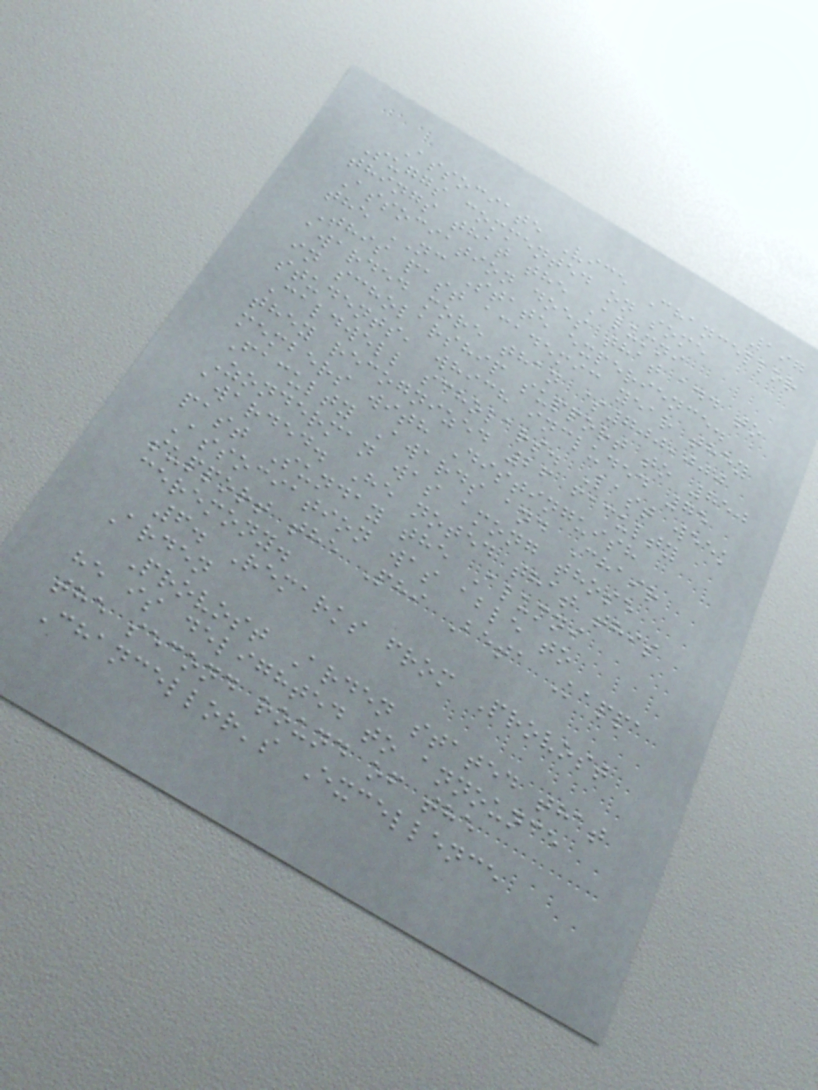197
Associate Vice Chancellor
Suggs commented on some
things that the Alumni
Association does that add to
the NC State experience.
This past academic year they
awarded more than $700,000
in scholarship support to 750
students, which included 75
Caldwell scholars. Last week
they recognized 26 faculty
members with Distinguish
Faculty Awards and Chair
Zonderman was among those
awarded. He noted that this
past Sunday the Alumni
Association was able to
support the Phi Beta Kappa
ceremony.
6. Remarks from Provost
Arden
Provost Arden stated that
he is delighted to announce
the second round of the
Chancellor's Excellence
